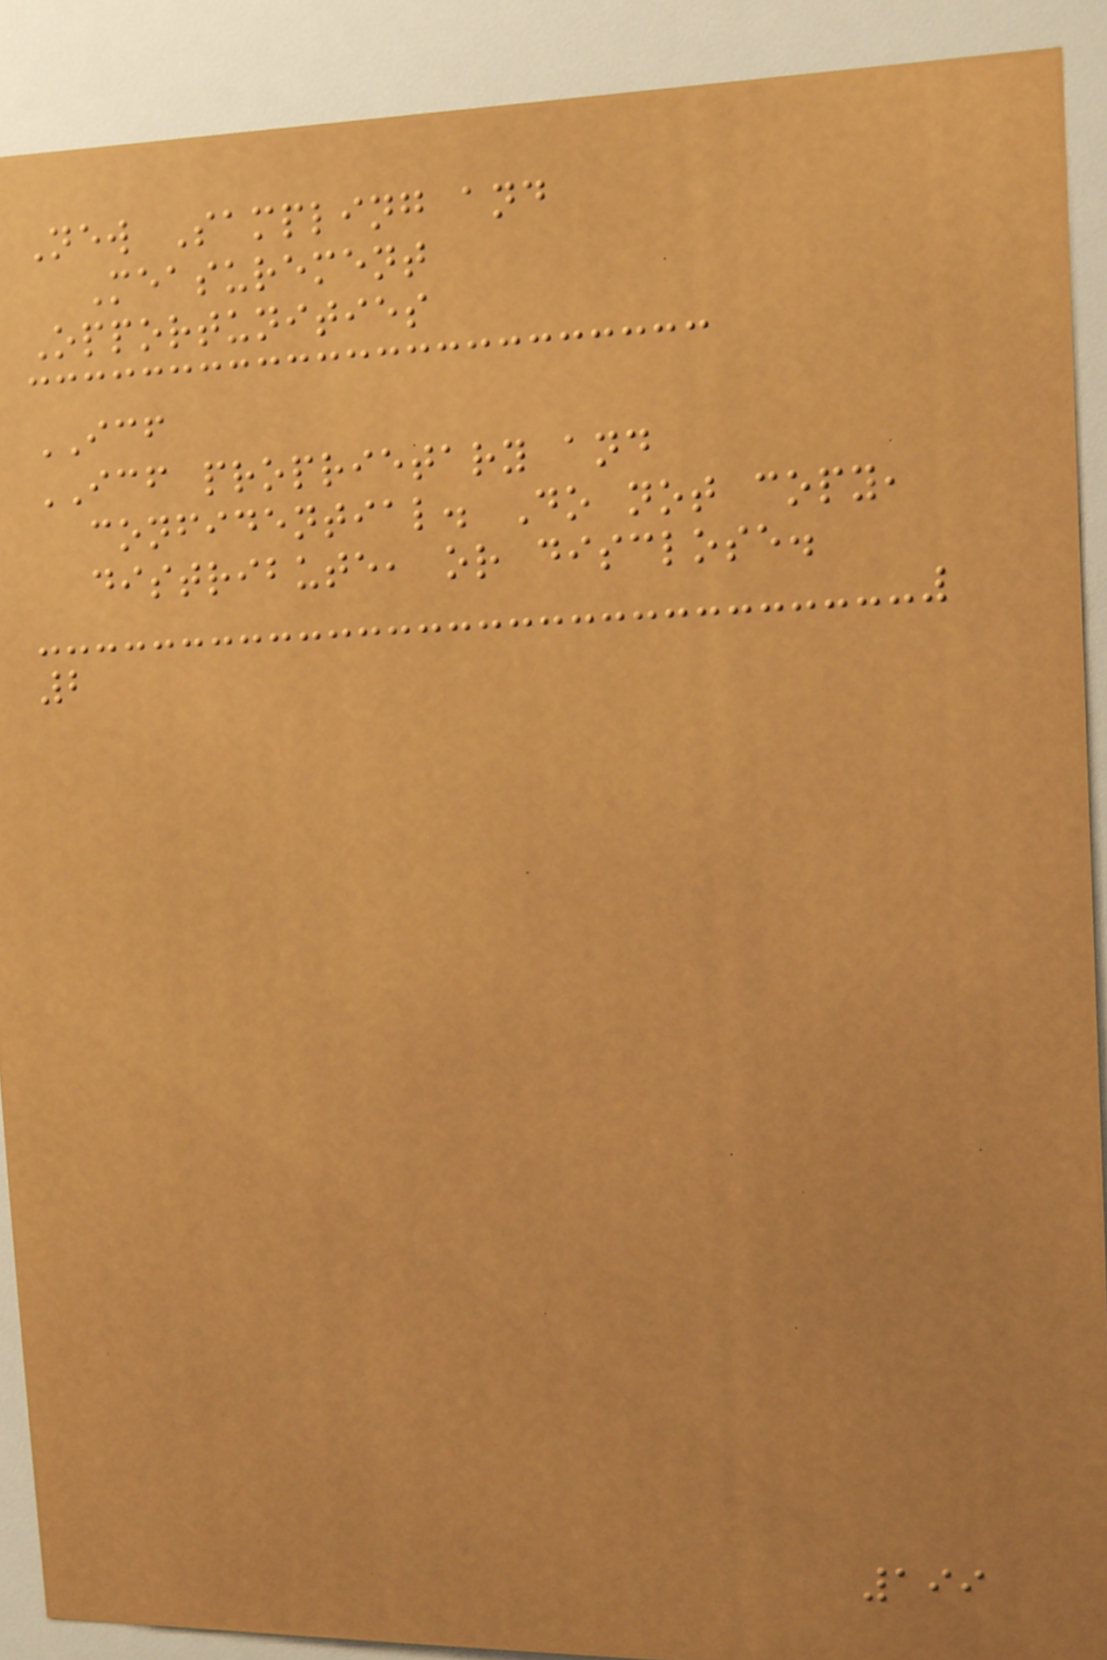New Sampling and
Measurement
Opportunities
ICF
ICF proprietary and
confidential. Do not copy,
distribute, or disclose.
2
199
